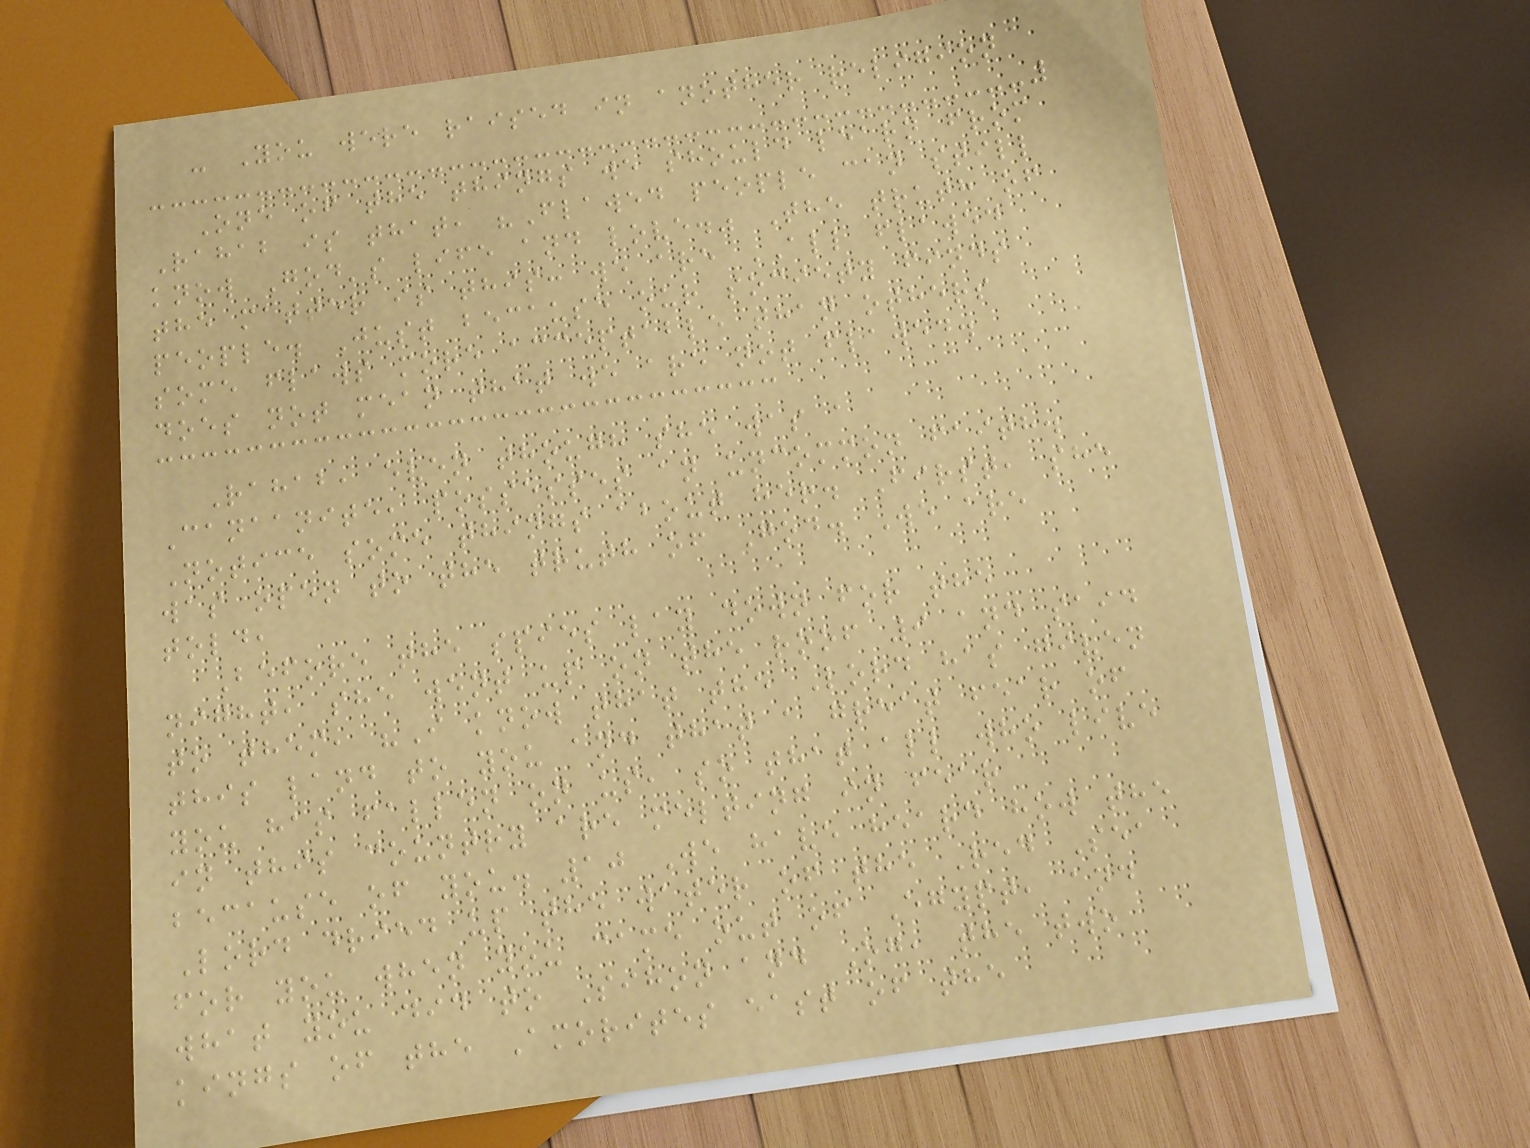- You were raised in another religion
One of the things we should learn from
Rahab is that, "Flawed people can still
know God's life and love." The truth of
the matter is this: we are ALL flawed
people. Just because our society finds
some flaws more acceptable than others
does not mean that we are not flawed.
Rahab, even though she was a
Canaanite, possesses an uncommon faith.
Notice some things about her. First, she
was open to the truth of God. We are
told,
Before the spies lay down for the
night, she went up on the roof 9 and said
to them, "I know that the Lord has given
this land to you and that a great fear of
you has fallen on us, so that all who live
in this country are melting in fear
because of you. 10 We have heard how the
Lord dried up the water of the Red Sea
for you when you came out of Egypt, and
what you did to Sihon and Og, the two
kings of the Amorites east of the
